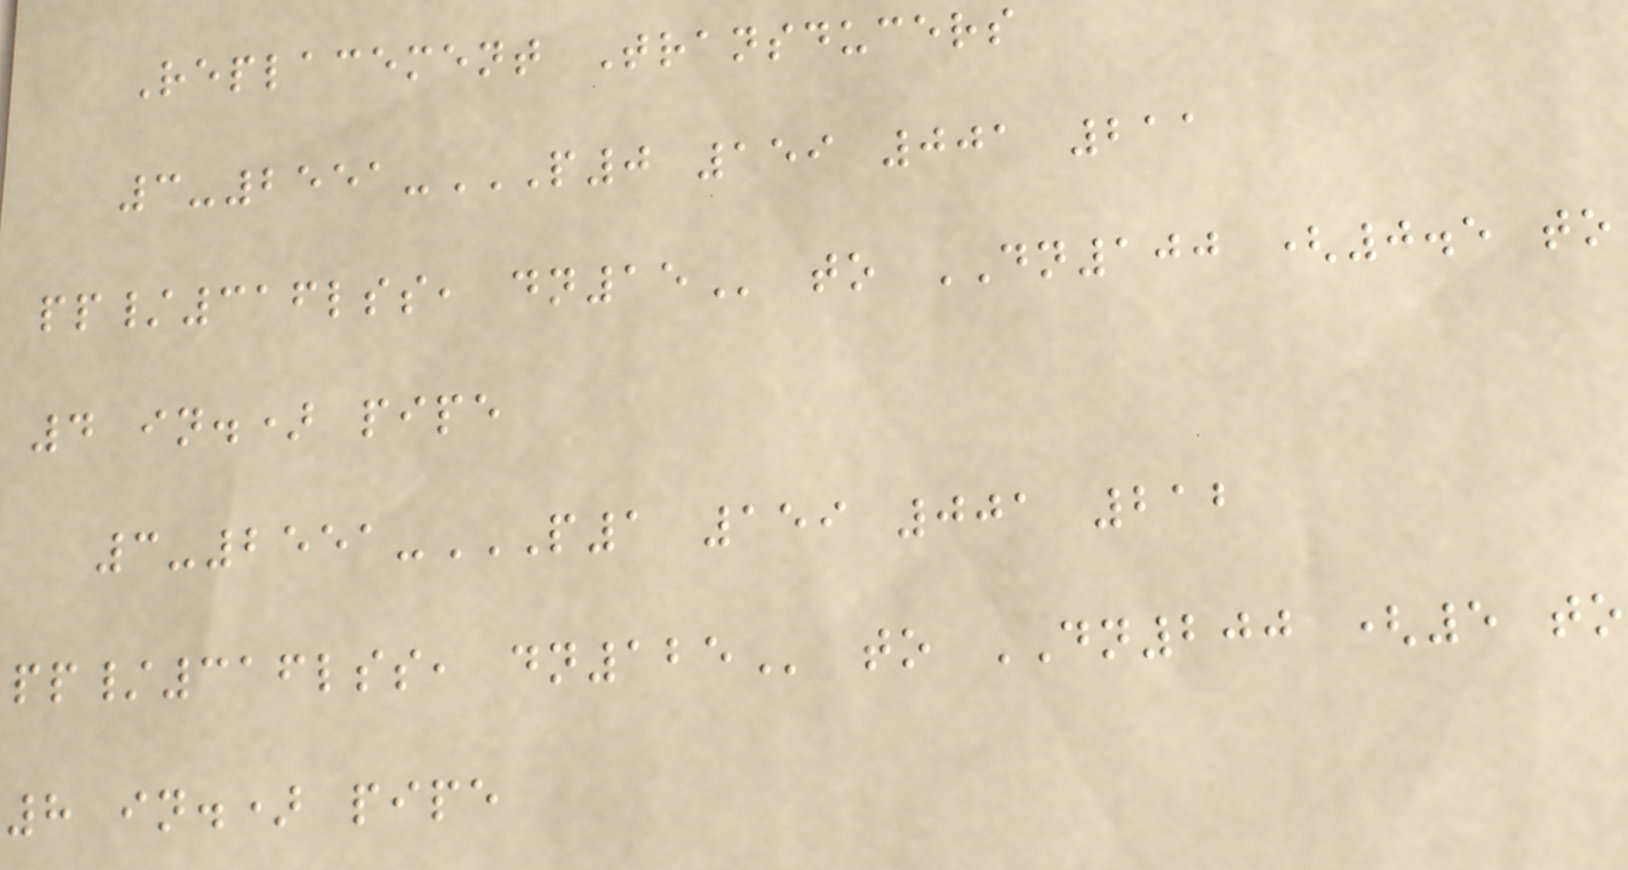Replacement Transducers
3-2551-P0 159 001 211
PP/316LSS, DN15 to DN100 (0.5 to
4 in.) pipe
3-2551-P1 159 001 212
PP/316LSS, DN125 to DN200 (5 to
8 in.) pipe
